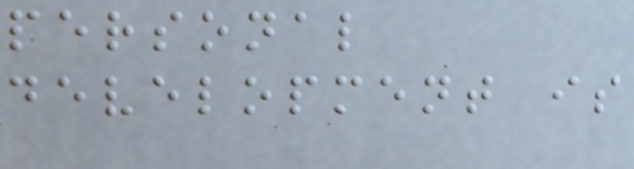personal
development is
